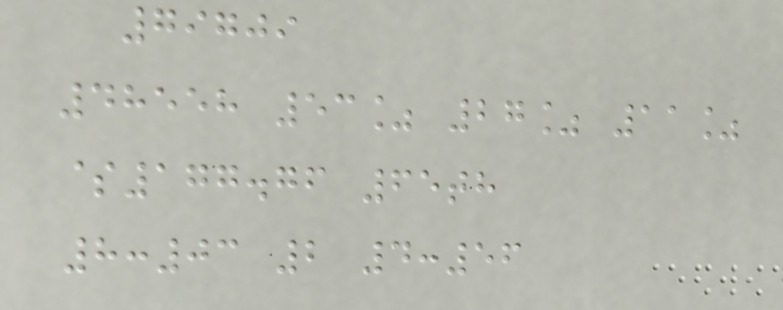79709
48558 53% 27% 11%
$177.76 65th
8:03 2 4:56
